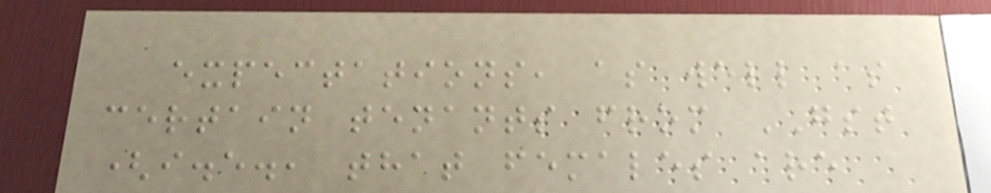expectations, as well as
certain tenants from GST
(i.e., that females are
